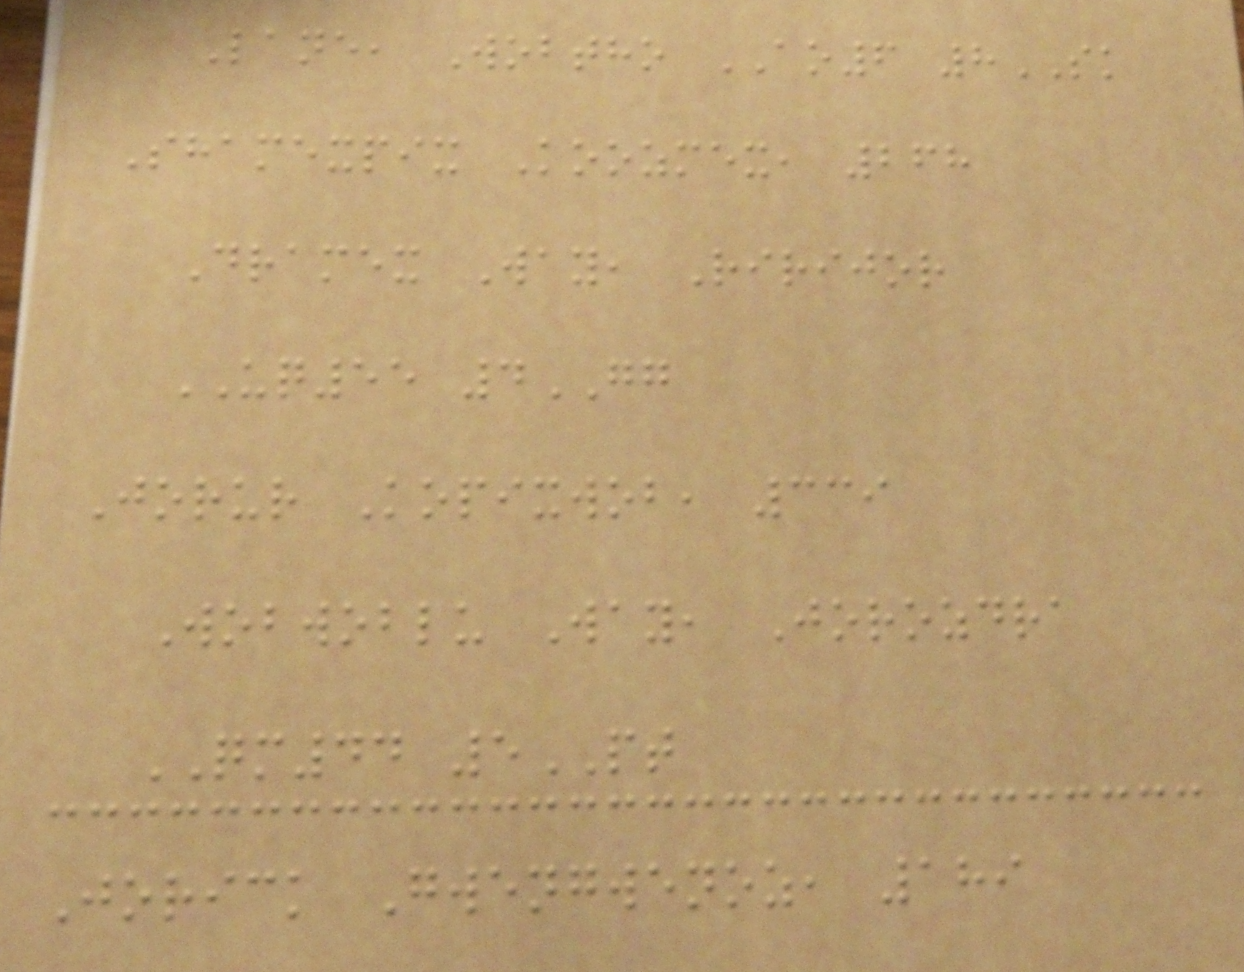Lane, Wobtho AO6 8SK
Shamexpix Koozmex, 268
Dramex Way, Ririjor
UQ55 4GG
Jorur Kopixwob, 339
Wobwoblu Way, Jorozdra
QM44 5PT
Jorick Gwengwenoz, 189
